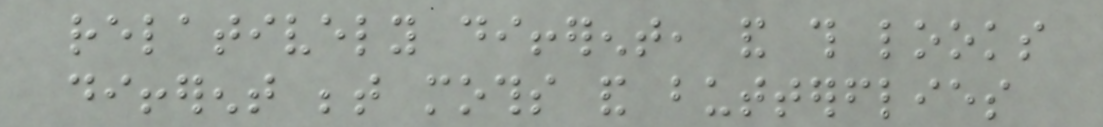relatively different, and this looks
different between moths and butterflies
